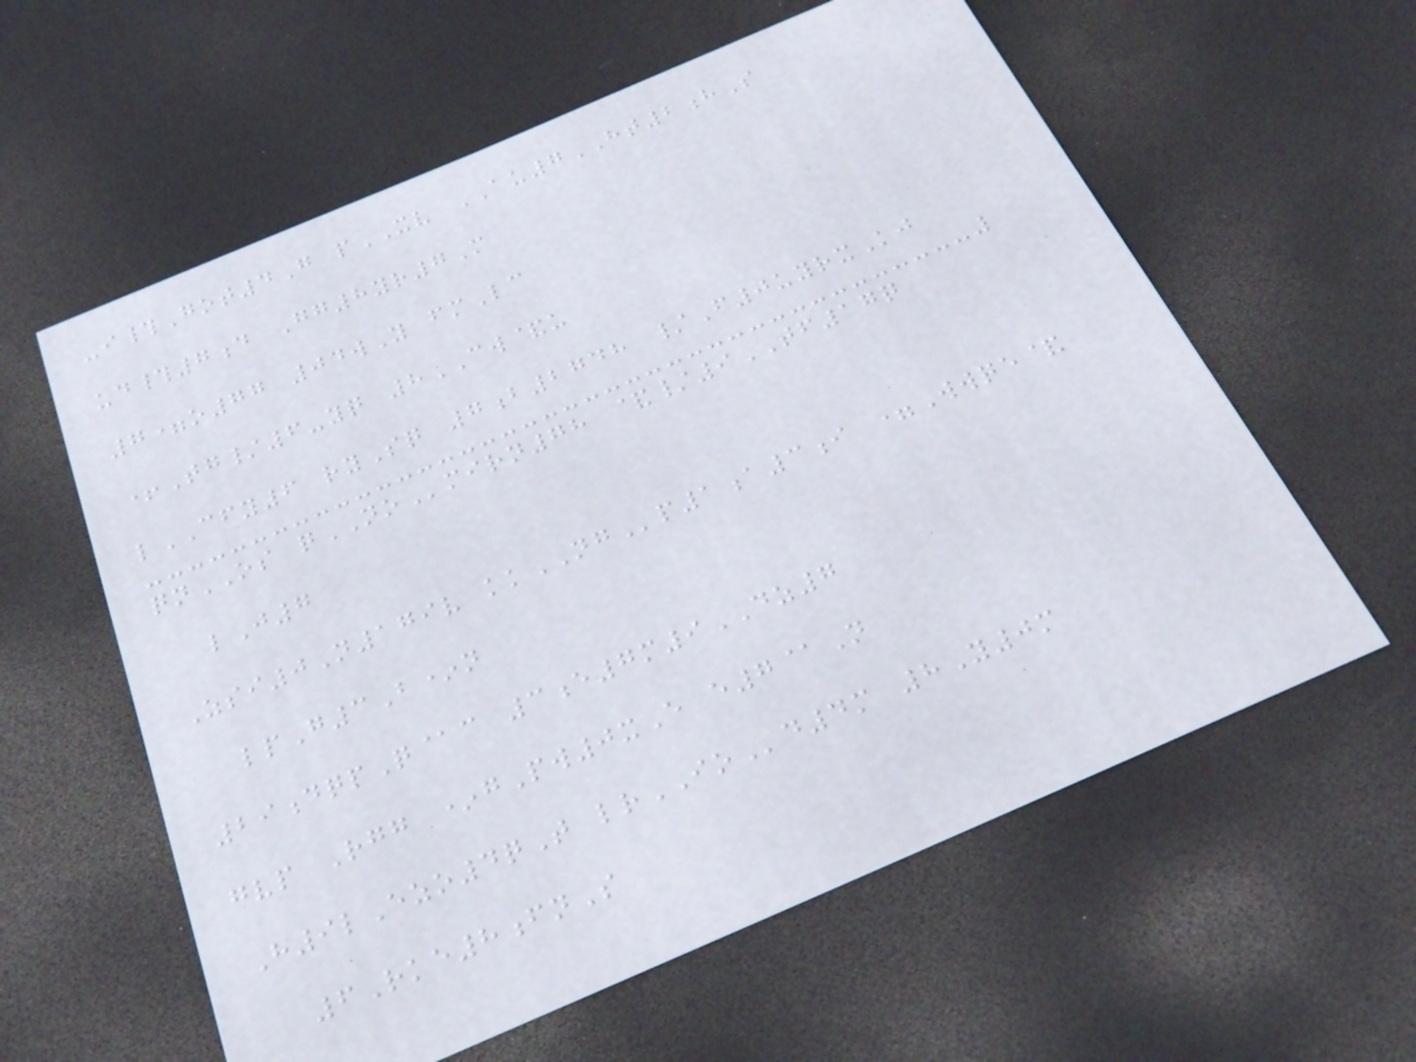-i#Got4G pXV AU7HT2hS
ud#7d Gg8yr7M
7=o77 04wY fmLc
+Tg/6-yq 8CW&u
lCFY6 rySq 7b2748 /F0uyrxKj
qnOS qNOmirn78 &/9TF17q
lJ7
Zsi0N179v kkNGp1a3i =Wwqe&
lpG3B*n
29dqpQ@c 3e7m9DZ7
gvp Rgg *gPw0xE e7@N
H9lEzo4qT lrIOd4m 8Y0m
6Rke8fnS
